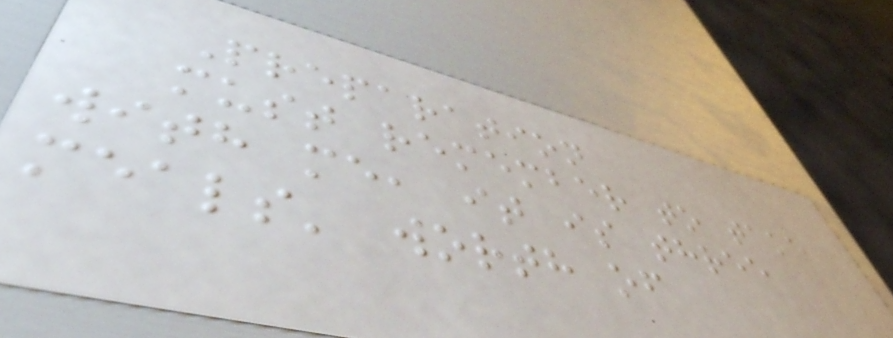Preparation
must remember to take
with me, it is three
meals' worth of
